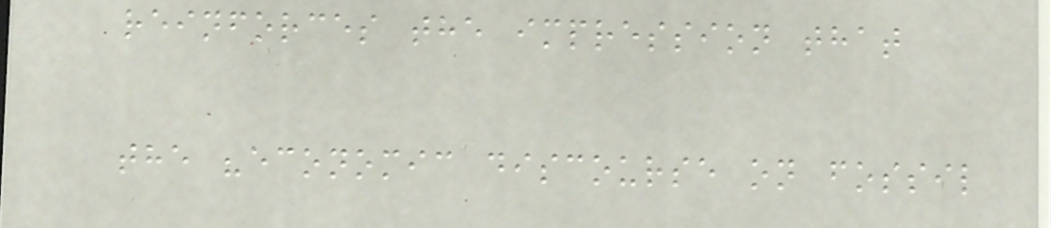reinforces the impression that
the "economic discourse on fossil
